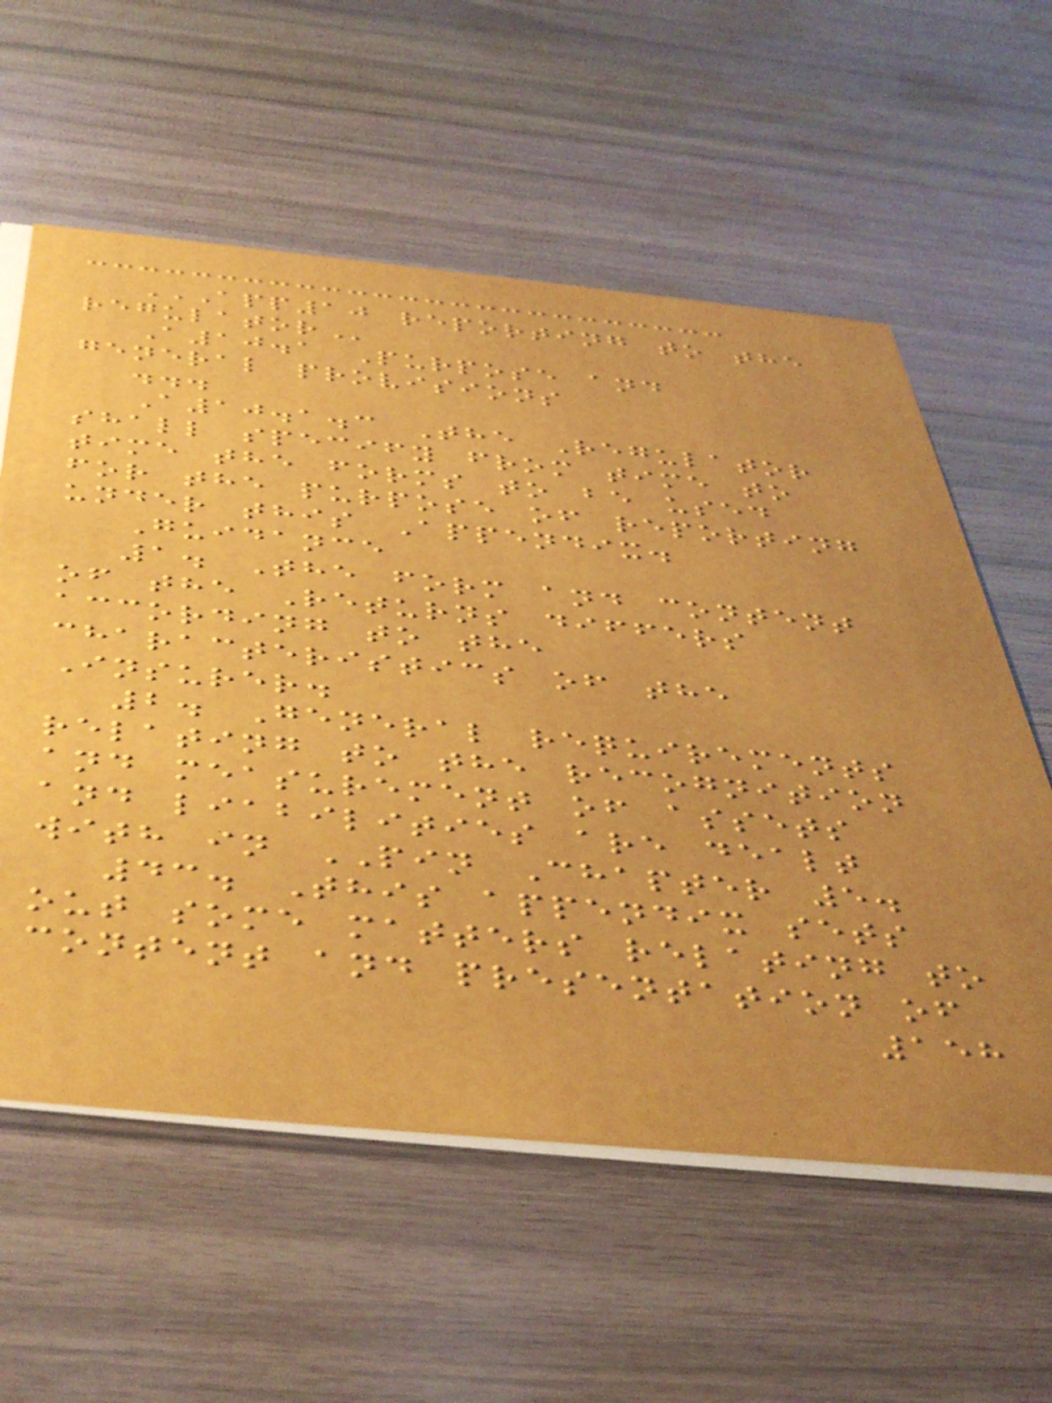APP10 REPORTING TO THE
REGULATOR
A10.1 Purpose and
general provisions
...
A10.1.3 The Regulator
shall specify from time to
time the forms to be used
for the purpose of reporting
under this Appendix.
Guidance
1. The form and content
of the Returns differs
according to the
characteristics of the
Insurer.
2. General requirements
relating to the recognition
and measurement of assets
and liabilities are dealt
with in PIN Chapter 5.
43. This appendix sets
out some matters relating to
content and presentation of
158
